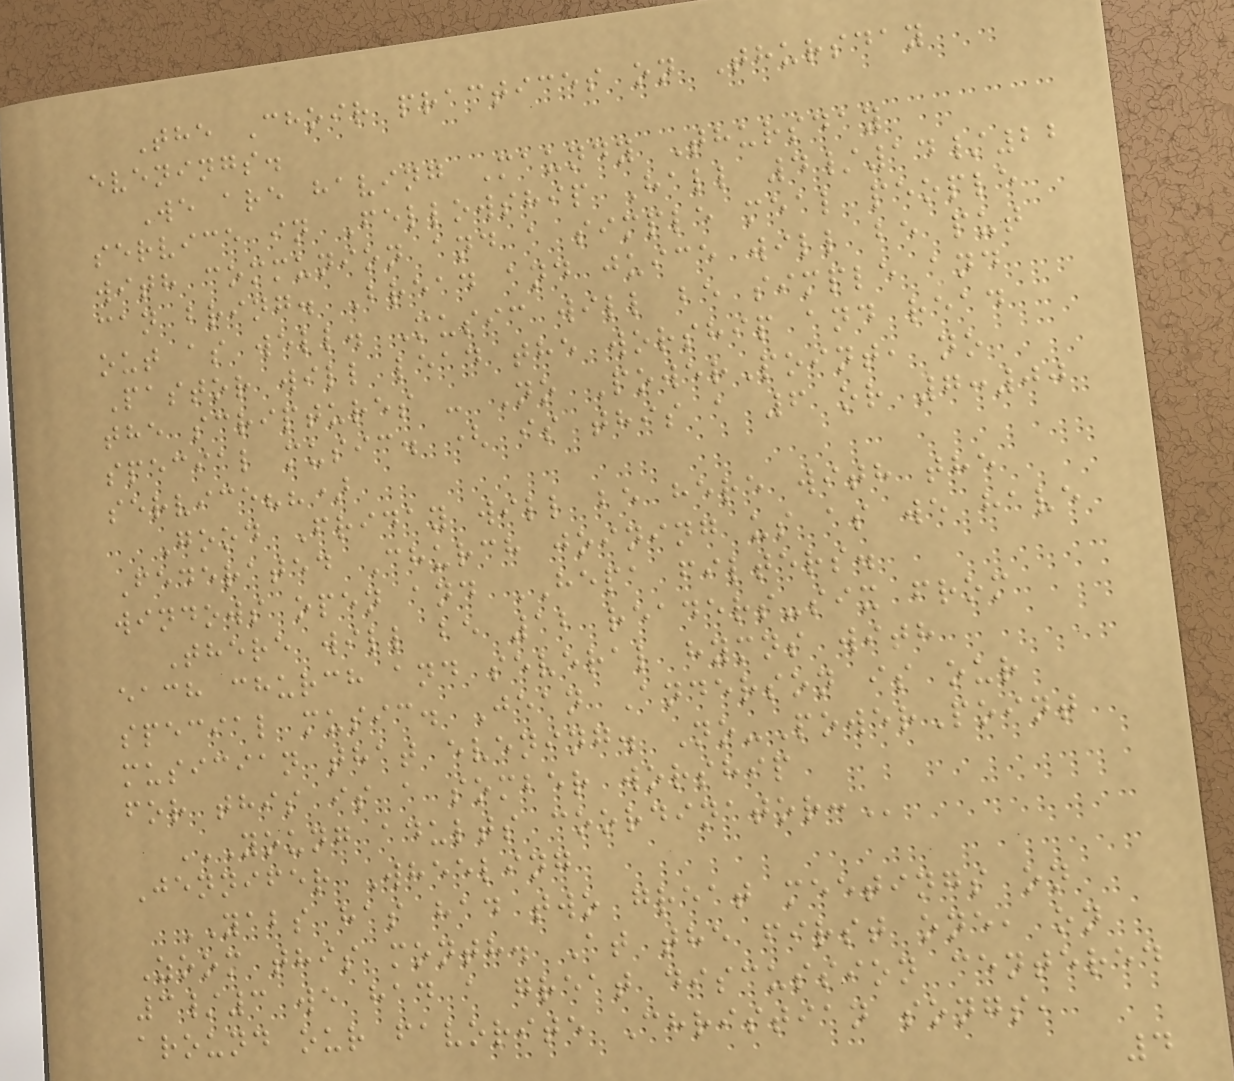The Choir practices on Thursday
evenings.
We are having Maundy Thursday
service in Fellowship Hall 4/14/22
with communion and a simple meal people
can bring. Bread and juice will be put
out as well. Music will be simple and
Pastor will lead the worship and read
the scriptures - No PowerPoint, no
special music. ( is this a 6 or 7:00
service??)
Good Friday will be here with the
Federated Church joining us as we have
windows open and HEPA filters.
There will be 12 readers-six from
each church and several hymns with
special music. Jean Anderson is our
musician that evening. No-PowerPoint
for this is a somber worship
YOUNG ADULTS COORDINATOR:
Jennifer Wheeling
YABS has had two great meetings on
Zoom this month. At the first one, on
3/3 we had a great discussion centered
around our favorite Christian songs,
4
